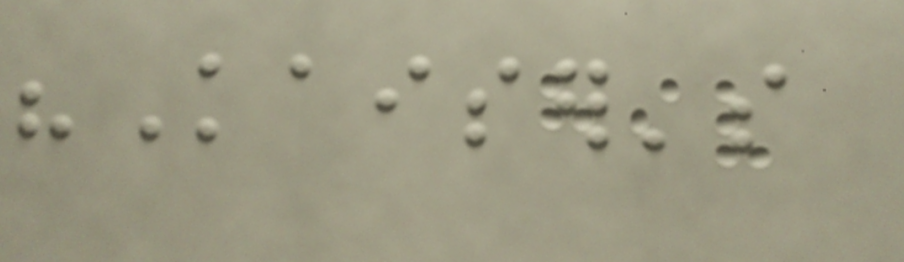"Kaiser's
